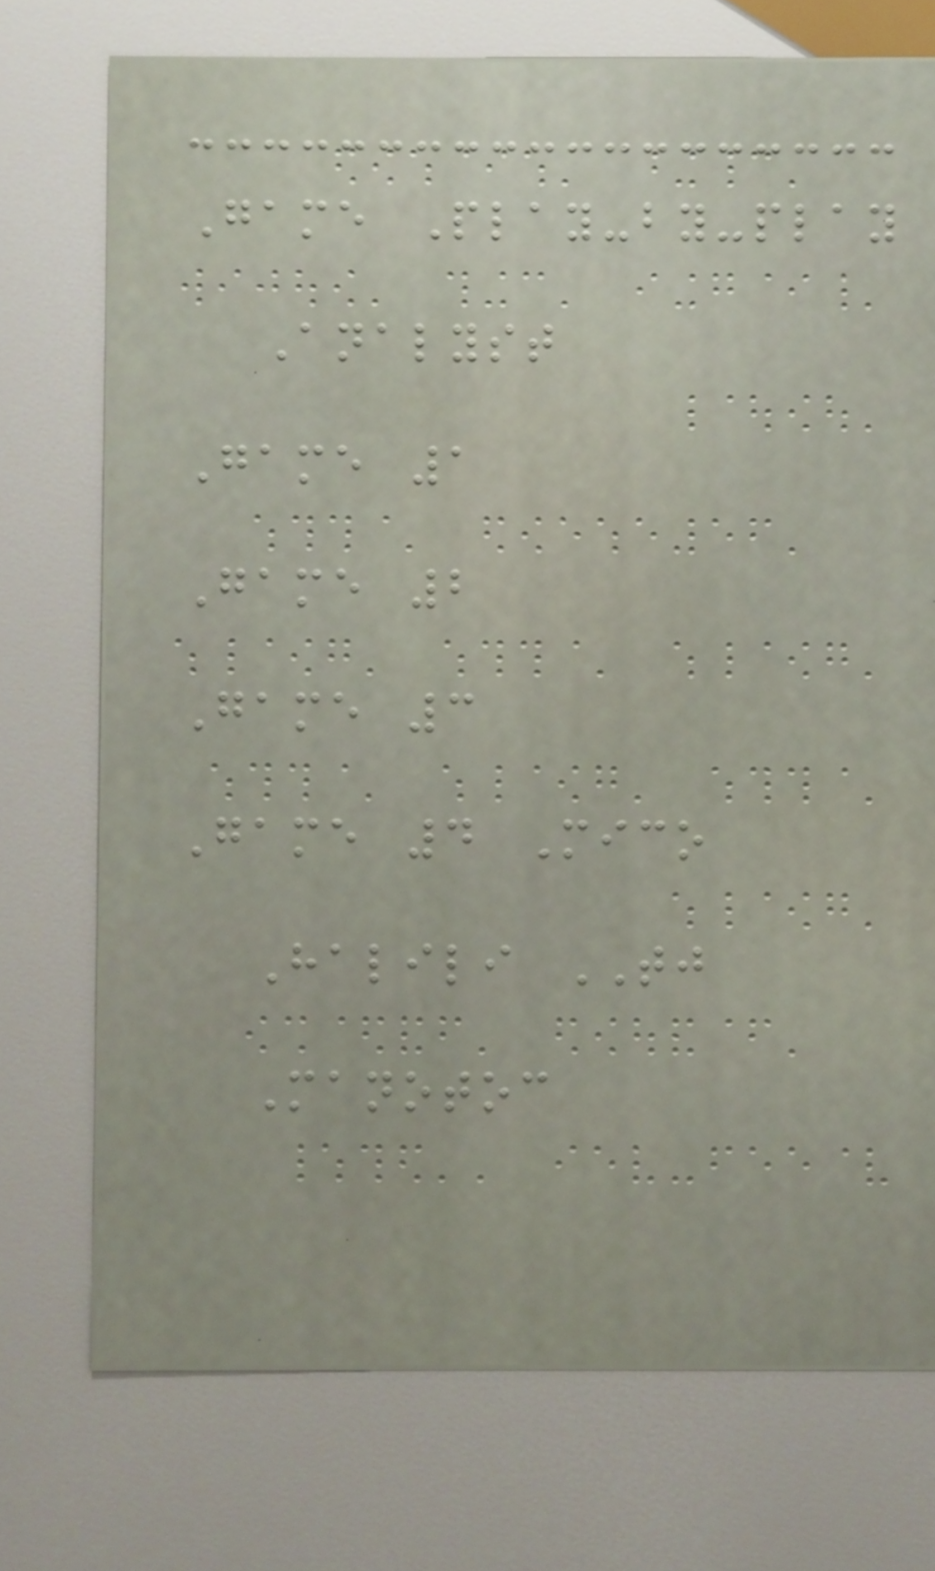Game Play-by-play
Analyst
Game 1
Game 2
Game 3
Game 4 Mico
Halili TJ
Manotoc
